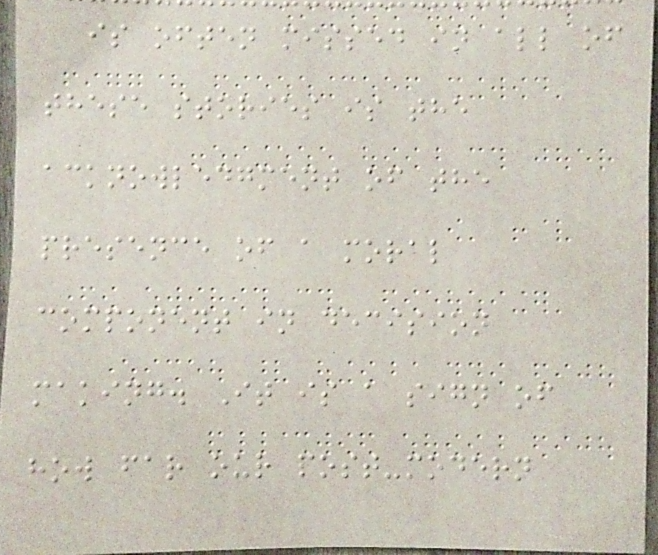is often missed in all of
these stories is the
acknowledgment of the
presence of a moral
component in decision
making. It is a sign of
how far our post-modern
